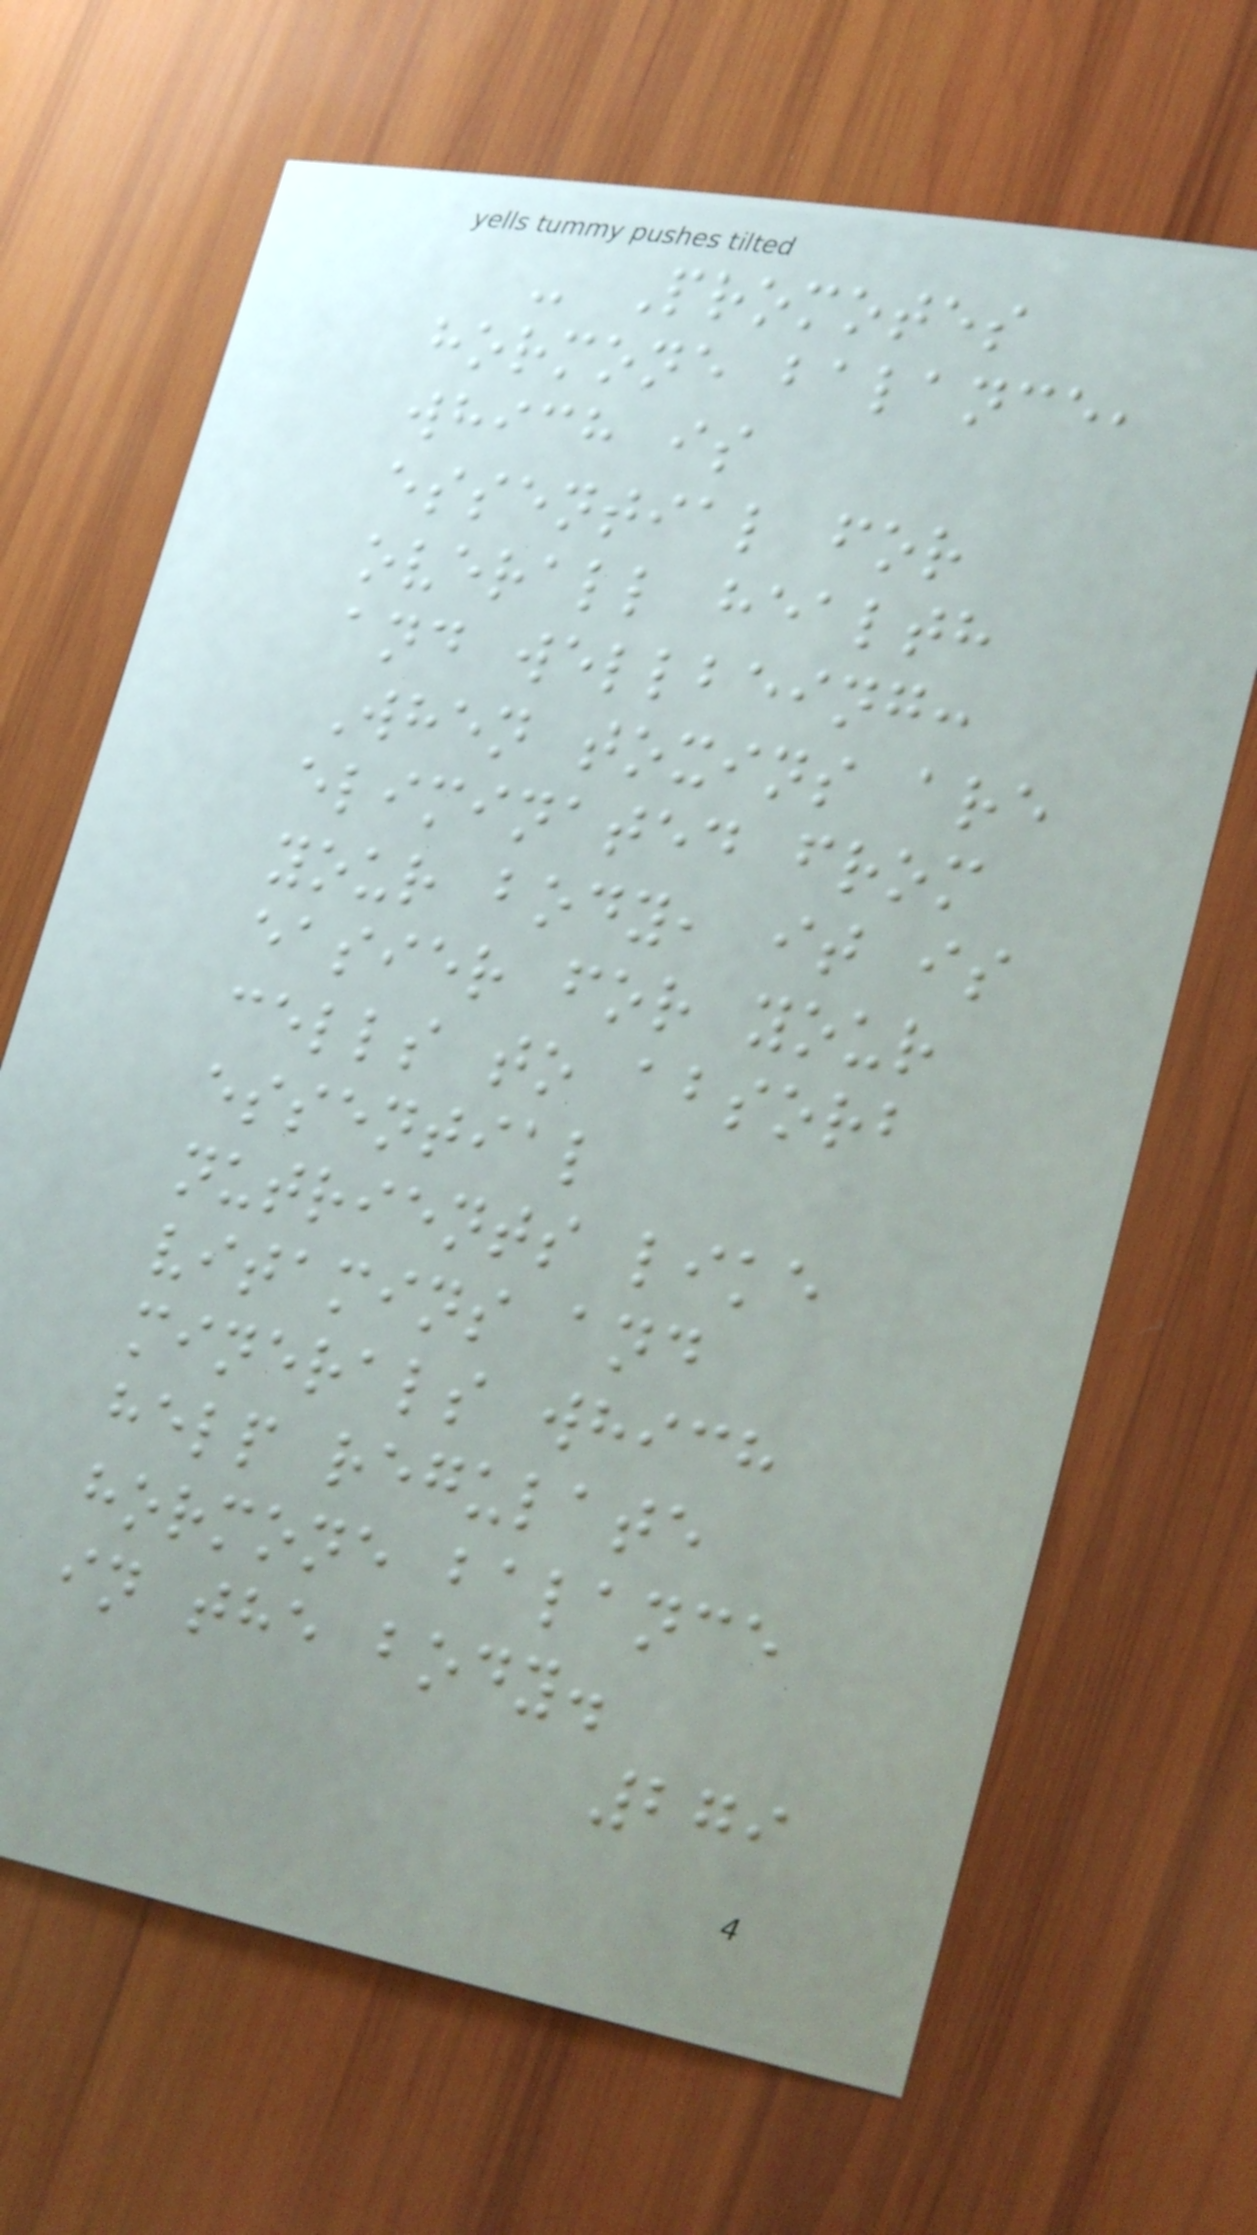- Promotes
hormone balance,
which is
essential for
overall health
and wellbeing:
When toxins are
eliminated from
your body, it is
easier for your
cells to absorb
essential
nutrients like
vitamins and
minerals which
help regulate
hormone balance
in the body.
279
